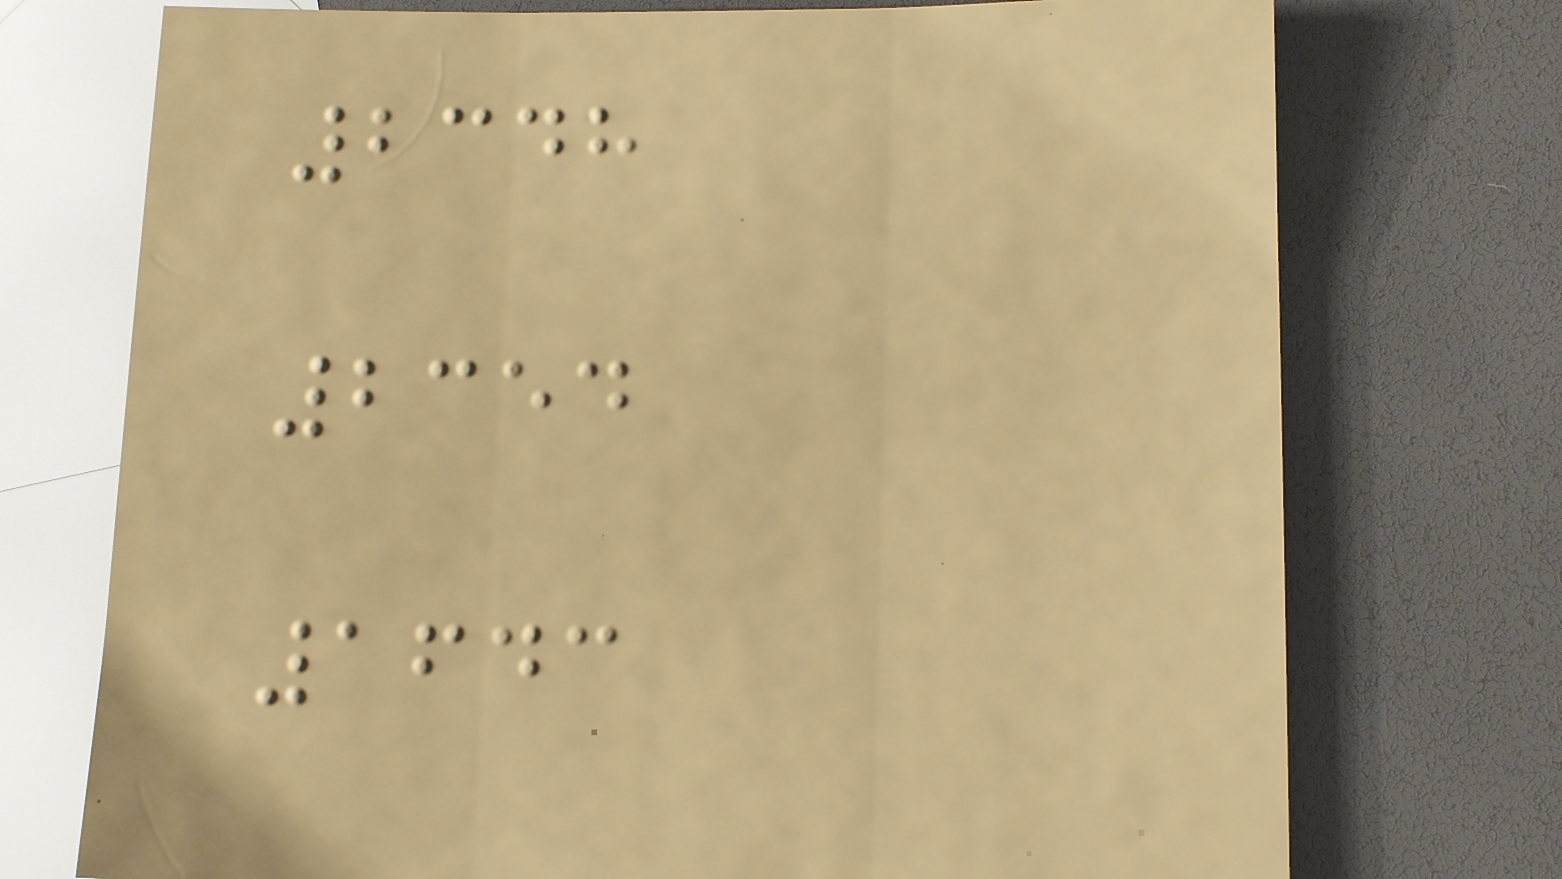2348
2354
1643
